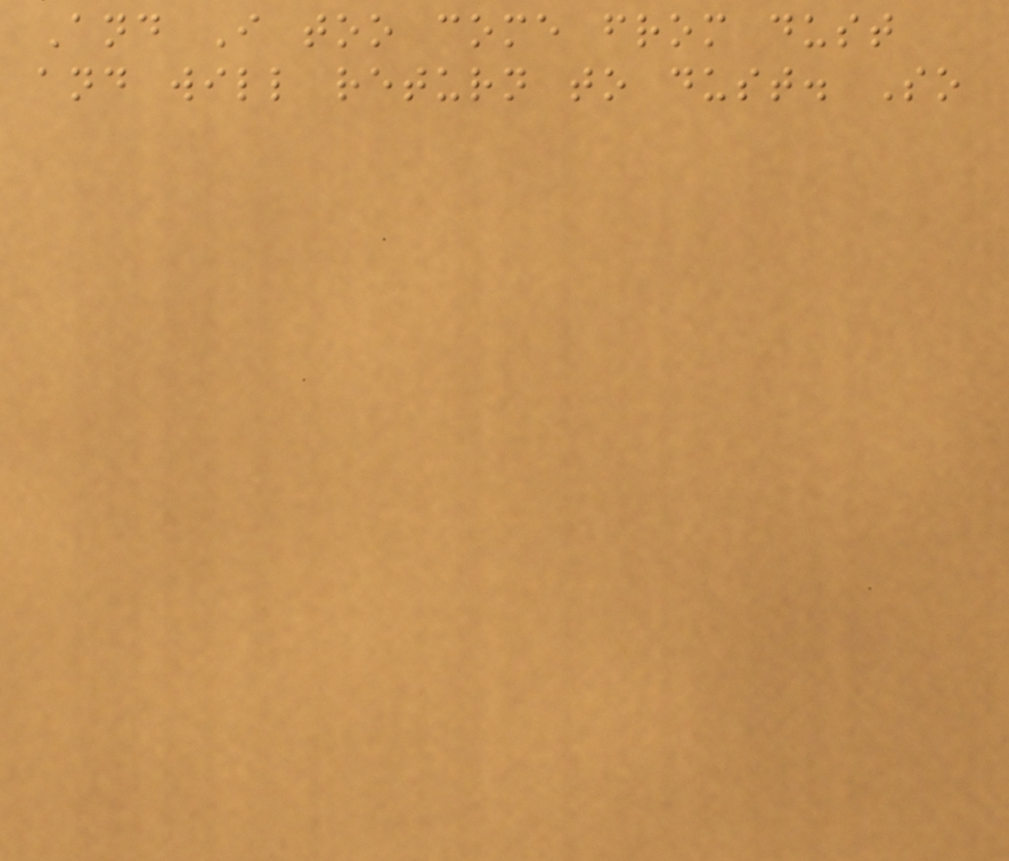And I too come from dust
and will return to dust. So
